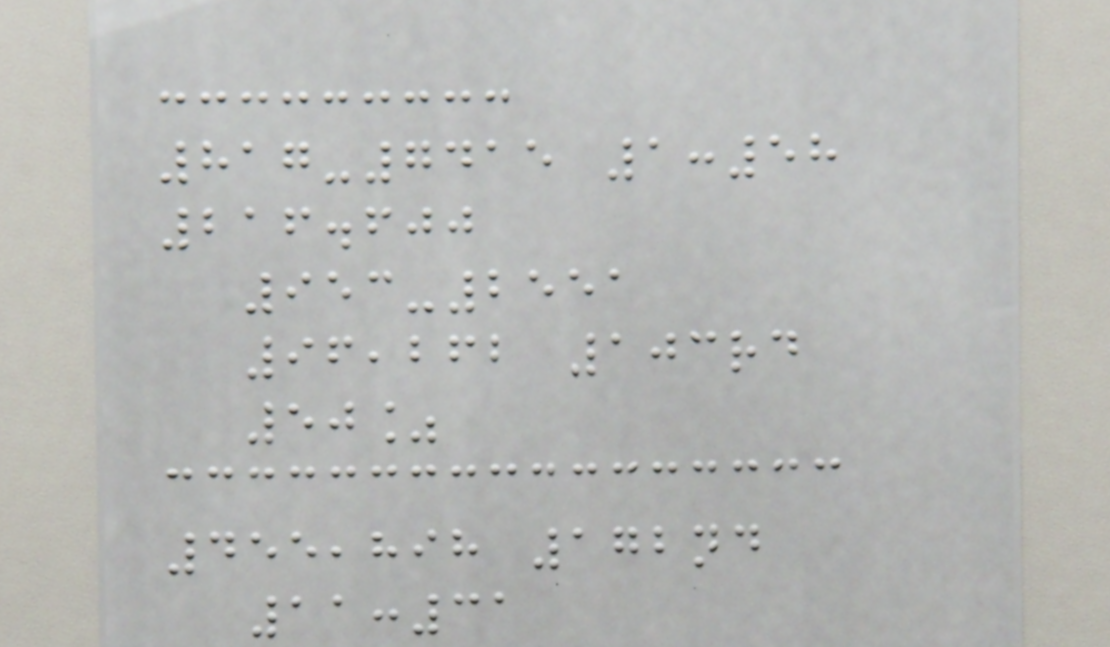817-7415 1:58
216.600
953-2551
96,262 103rd
50%
455,898 172nd
11:31
